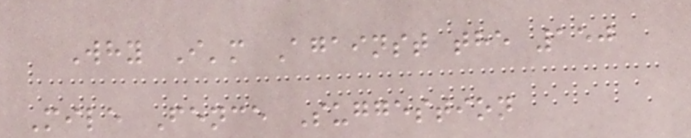Why I'm Against the 150
Mile Fence Suggestion
